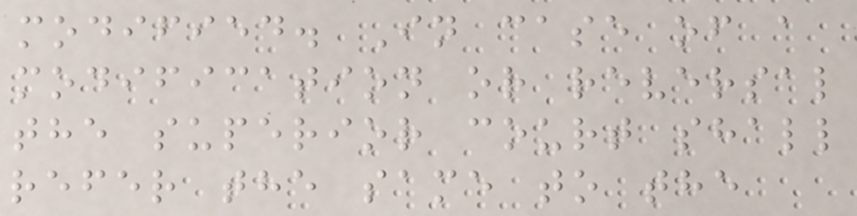modified. In case of a
modification or reversal
the superior court shall
refer the same to the
